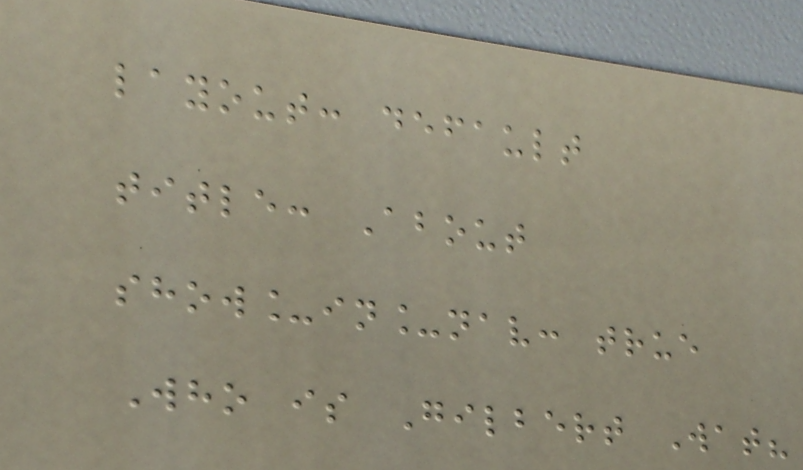layout: default
title: About
show_in_nav: true
Who is Gilbert Wat?
